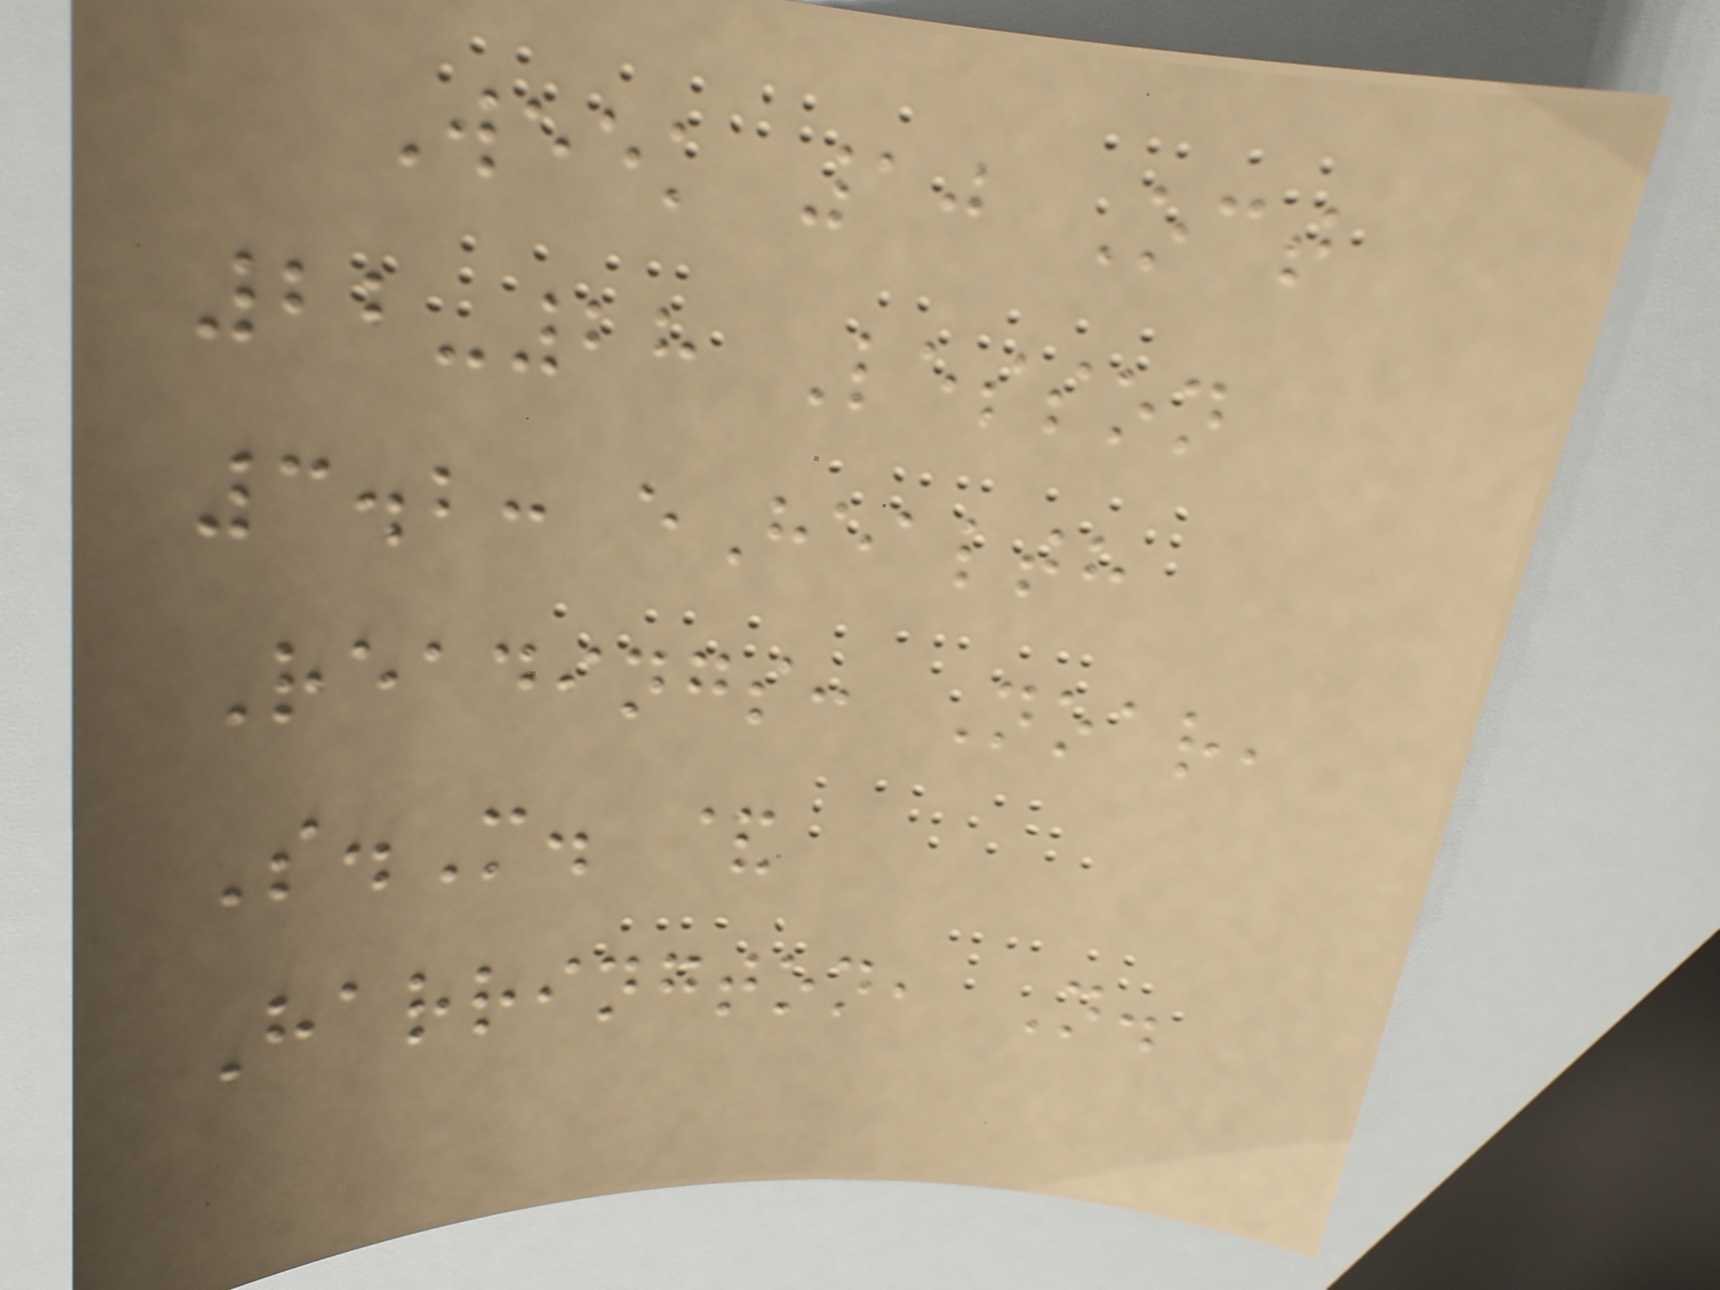Week 10 Oct
22-28 Lesson
3.2: eHealth
Readings: Noar,
S.M. &
Harrington, N.
